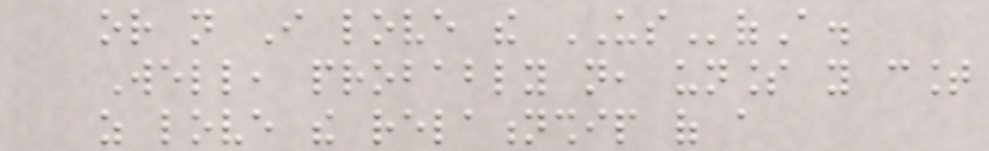or not I love the USofA.
Well, probably not, unless you count
as love the relationship of a
